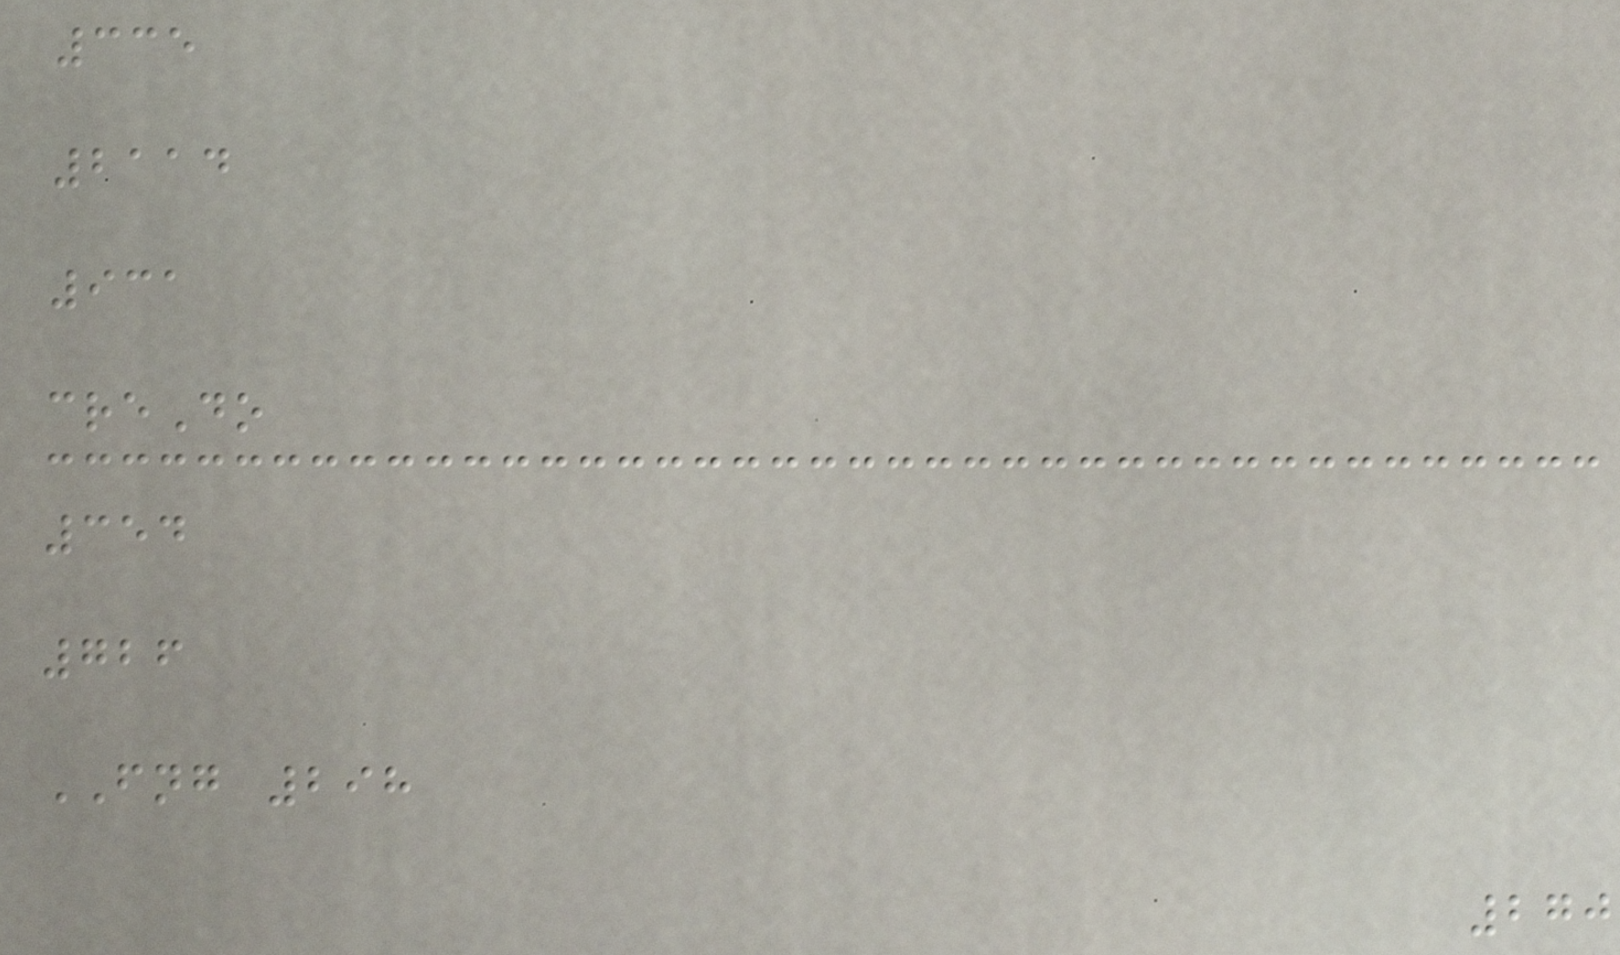335
2114
931
creDo
354
726
FNG 298
270
